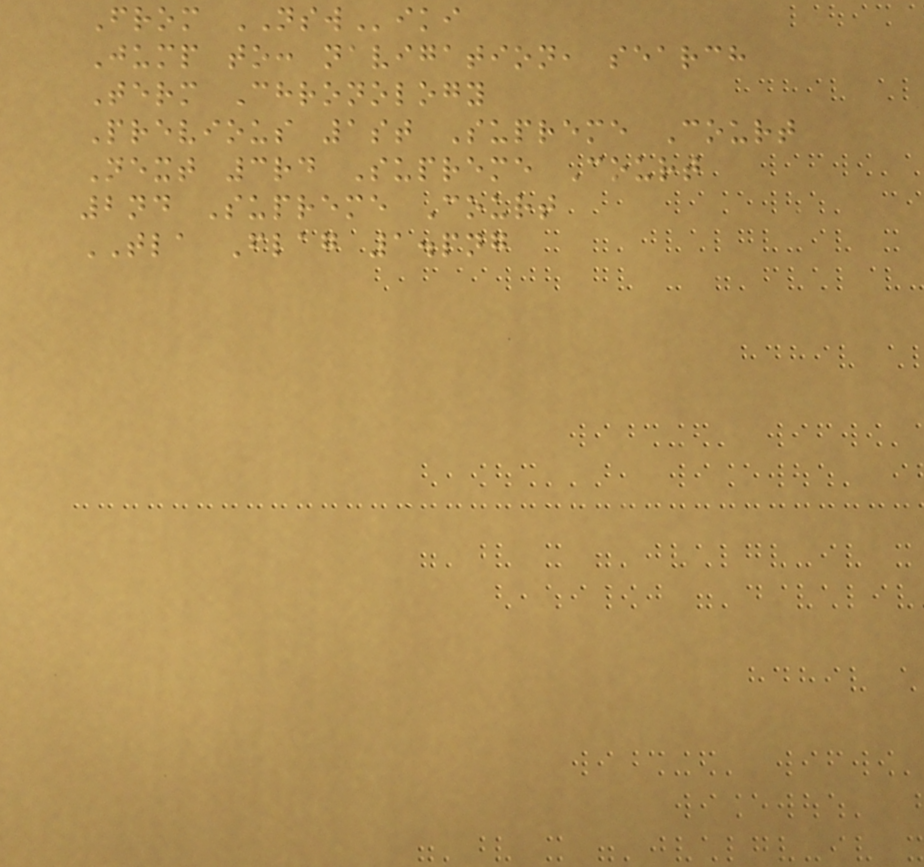From NSWiki
Jump to: navigation, search
Term Chronology
Previous 1st Supreme Court
Next 3rd Supreme Court
2nd Supreme Court
TLA Flag 1.png
